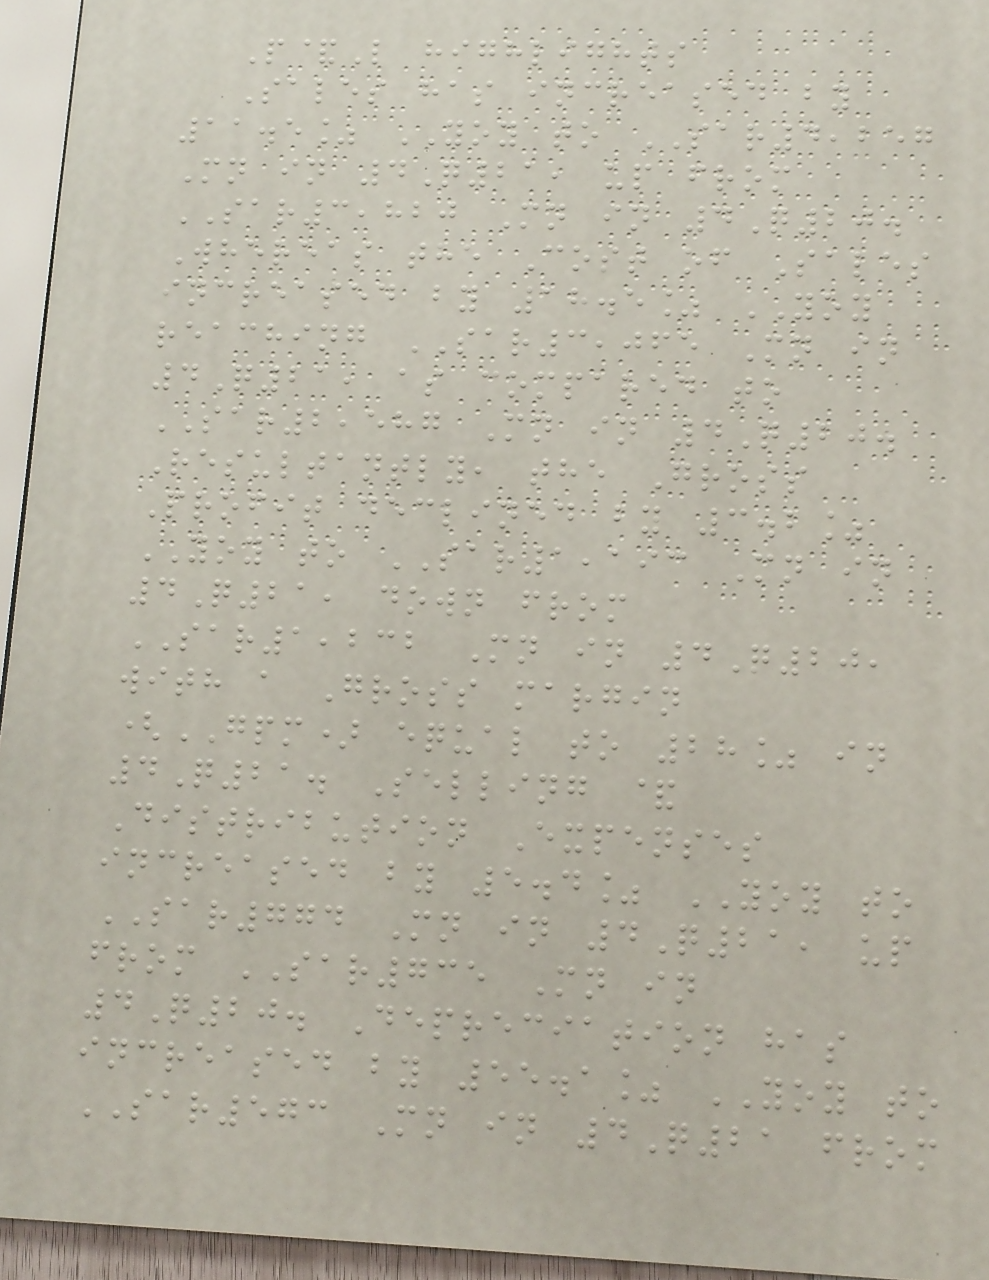P&L highlights
Sales has increased by
11.5% YOY to SAR4,257
Mn in 4Q21, up from
SAR3,820 Mn in 4Q20.
Whereas the Cost of Sales
increased by 18.5% YOY
reaching SAR3,065 Mn in
4Q21, as compared to
SAR2,587 Mn in 4Q20.
Resultantly, the Gross
Profit declined by 3.2%
YOY to SAR1,193 Mn in
4Q21, down from
SAR1,232 Mn in 4Q20,
with a Gross margin
(GPM) equal to 28% in
4Q21. Selling &
Distribution Expenses
increased by 5.4% YOY to
SAR774 Mn in 4Q21, up
from SAR735 Mn in
4Q20. Depreciation has
increased by 55.1% YOY to
SAR573 Mn in 4Q21 from
